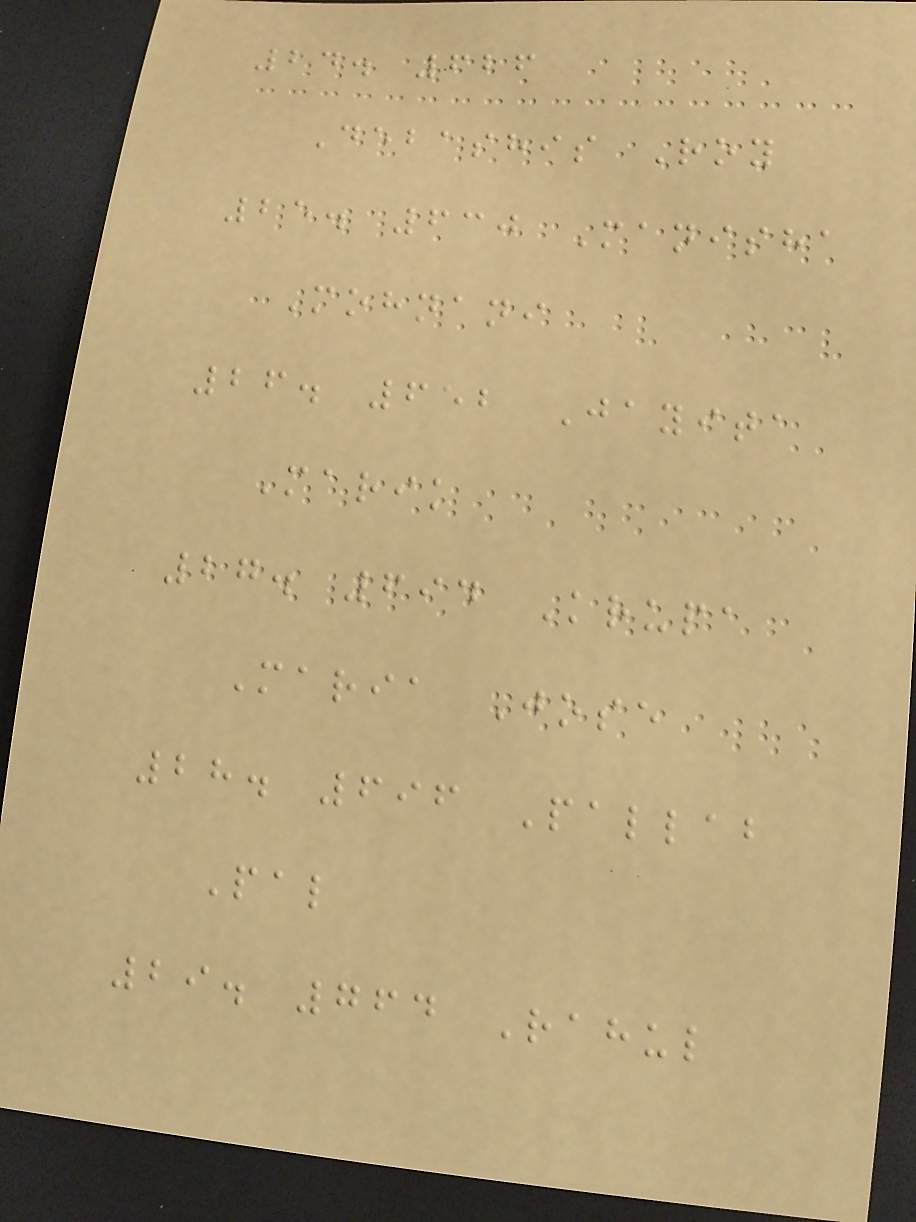24. 626
Debashis Roy
25. 630 Manisha
Mohnani
26. 652 Jayita
Marik
27. 694 Krupa
Maria Jose
28. 696 Pallab
Pal
29. 764 Rahul
